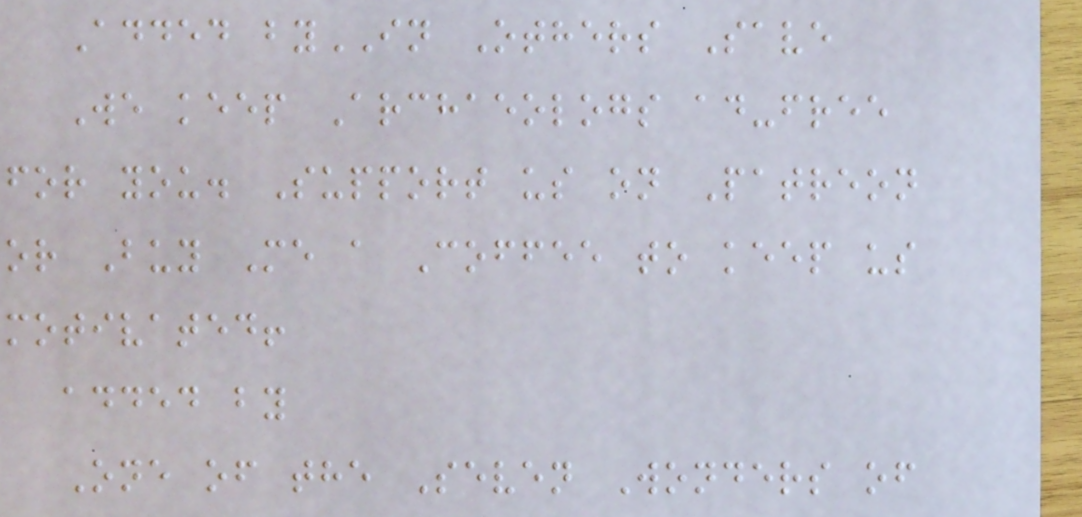Added byIN Others Save
We keep Archaeologs ad-free
for you. Support us on Patreon
or Buy Me a Coffee to keep us
motivated!
added by
One of the Seven Wonders of
